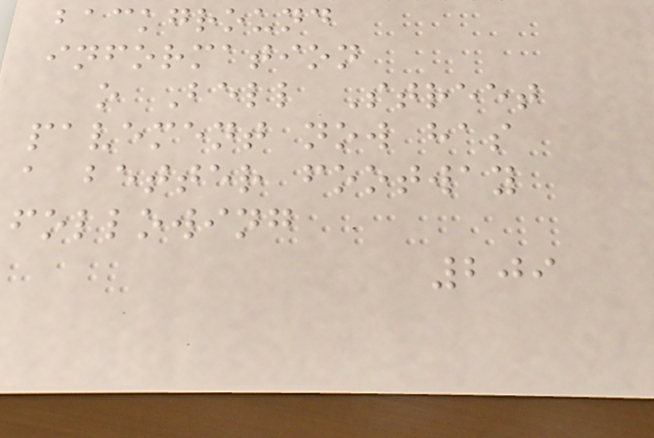background
information
o Bell Street
pavement now has
a better footway
following
209
